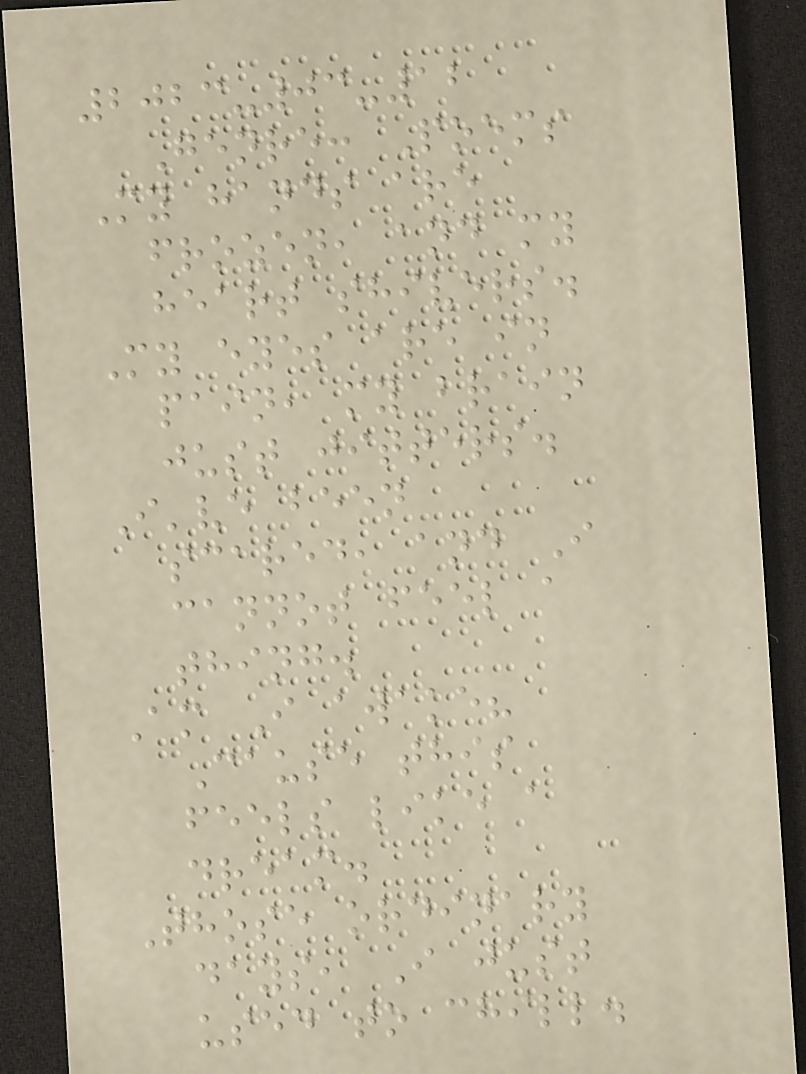2023-03-12
Genre: Poems
My hands are
frozen, and my
heart shivers.
My eyes are in
pain, my brain
just jitters.
I've been
scared, and I
cannot feel a
thing.
Am I awake?
Cause this
feels like a
dream.
Those ordinary
days, I just
used to chill.
